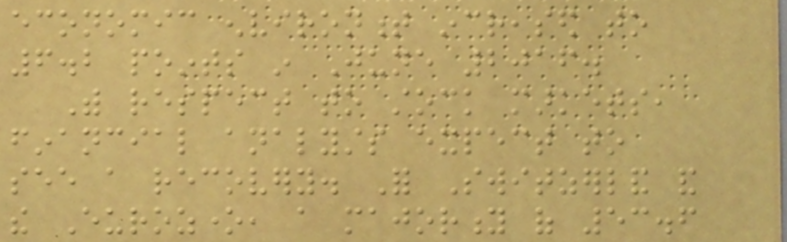economic environment increased to
6.2 points in June 2016.
With respect to stock markets,
financial analysts expect to
see a recovery. For Switzerland and
the Eurozone, a majority of 53.6
